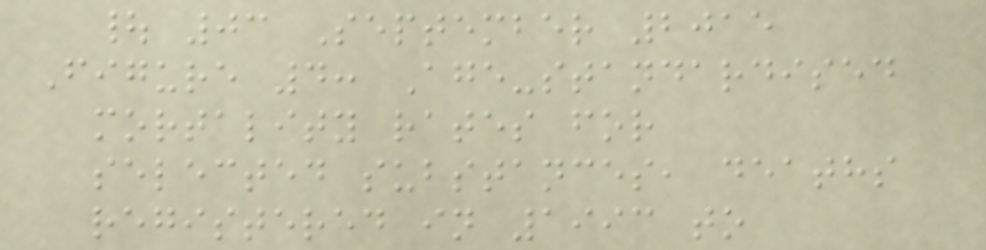| 03 September 2015
Figure 4: Age-standardised
mortality rates for
selected substances, deaths
registered in 1993 to
